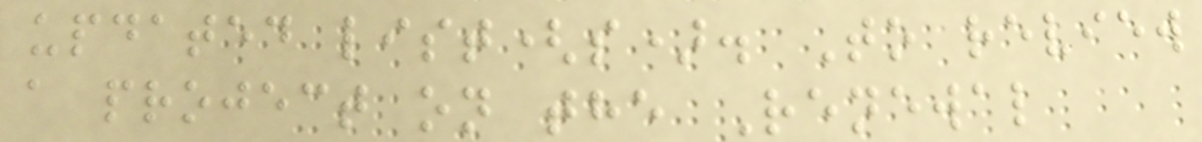updated list(s). To review
a project on the Renewal
